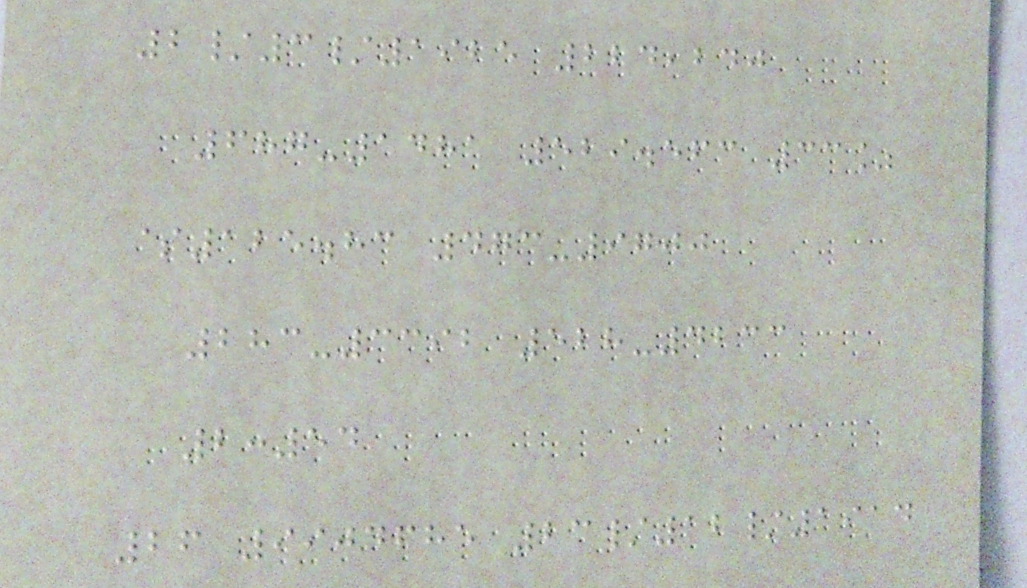2/3/1925 224,240
687-1481 529.563 33%
$125.83 473-9700
283-3392 528-4233
2:54
26 9904685 23/12/1914
